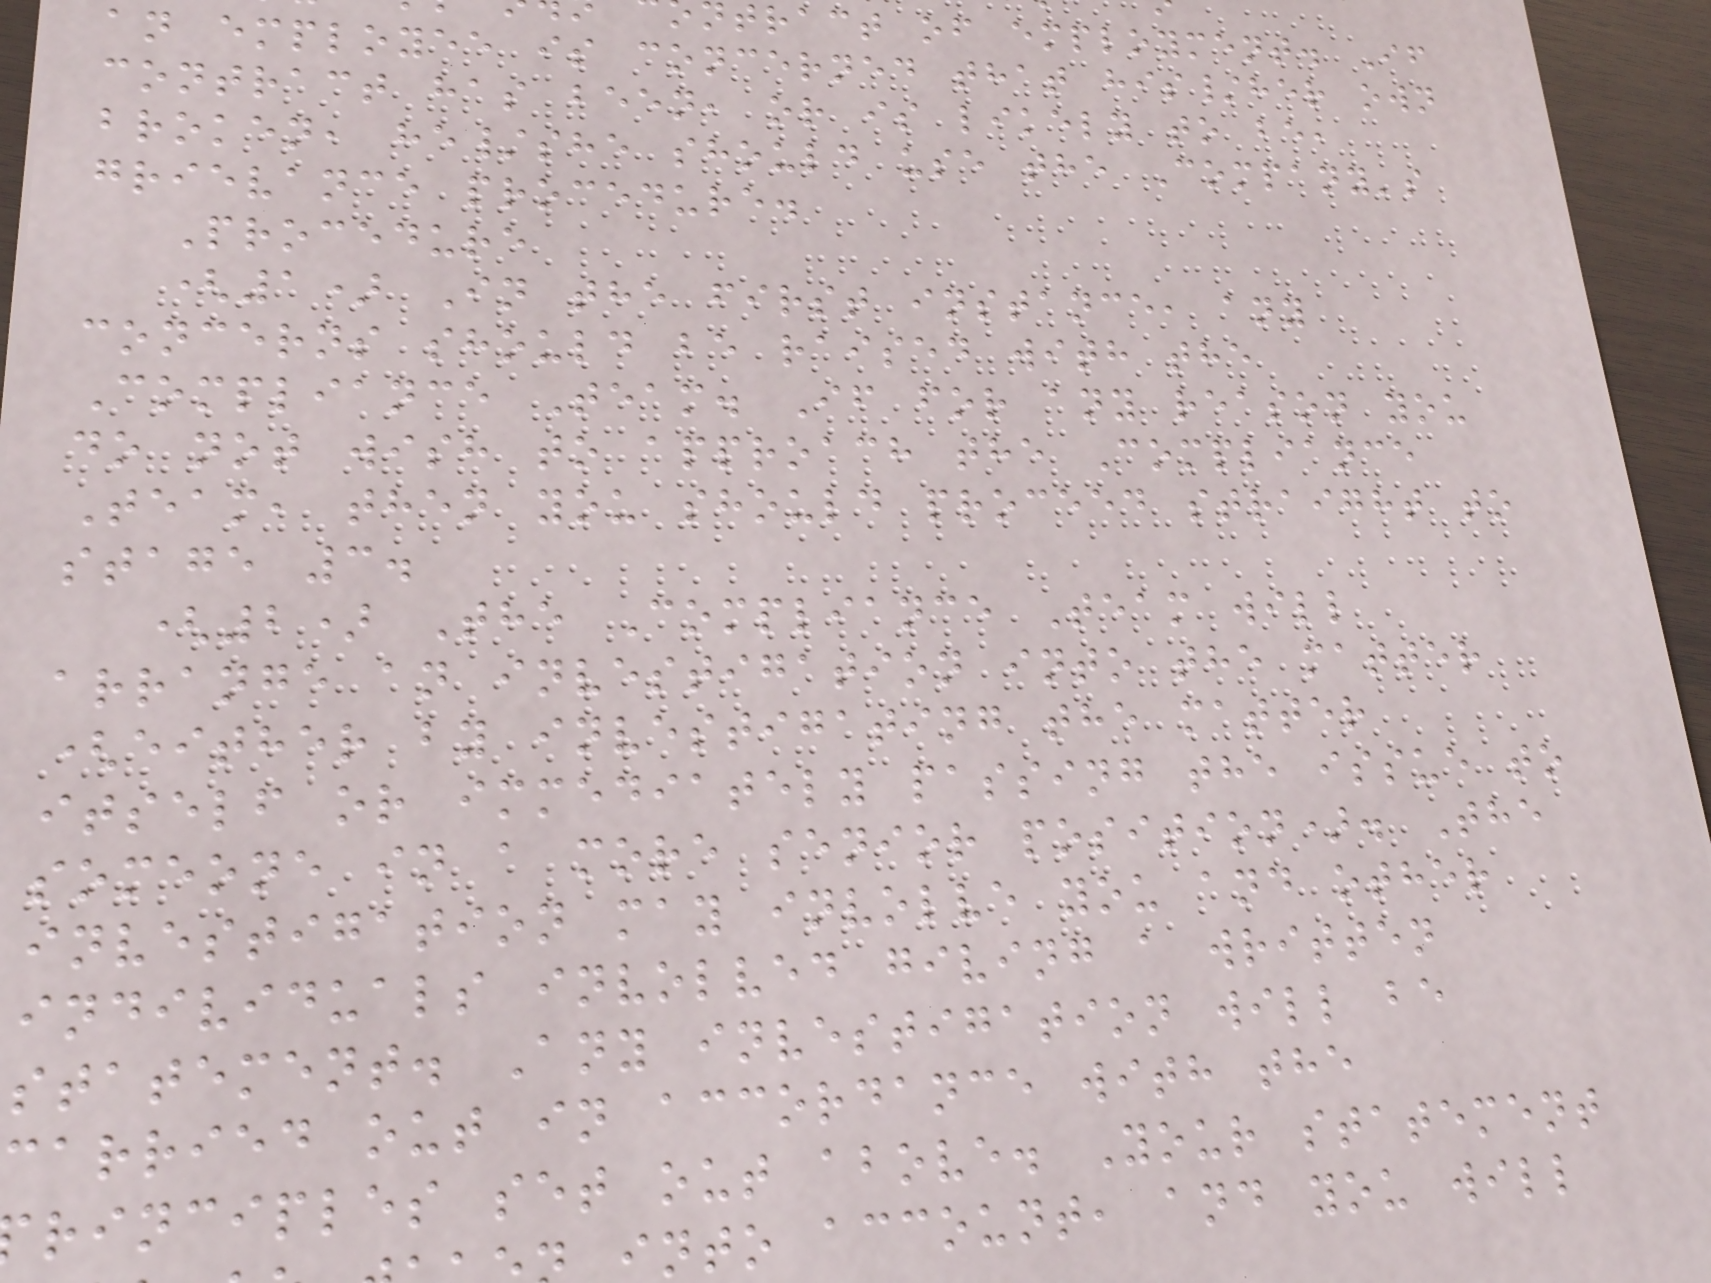tract of employment. If
an employee is concerned that his/her own
contract has been, or is likely to be,
broken, he/she should use the Company's
grievance procedure.
Procedure
(1) In the first instance, any
concerns should be raised with the
Compliance Team. If for any reason you
do not wish to approach the Compliance
Team, then you should proceed straight to
stage 3.
(2) The Compliance Team will
arrange an investigation into the matter
(either by investigating the matter
itself or immediately passing the issue to
someone in a more senior position). The
investigation may involve you and other
individuals involved giving a written
statement. Any investigation will be
carried out in accordance with the
rinciples set out above. Your statement
into account, and you will
